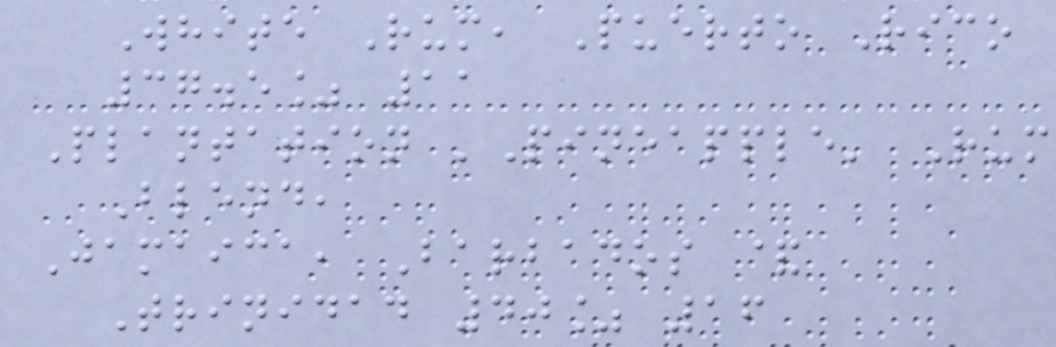White Rum, Puerto Rico
37.5% 11
Plantation 'Pineapple' Rum
Blend,
Jamaica, Barbados &
Trinidad 40% 16
